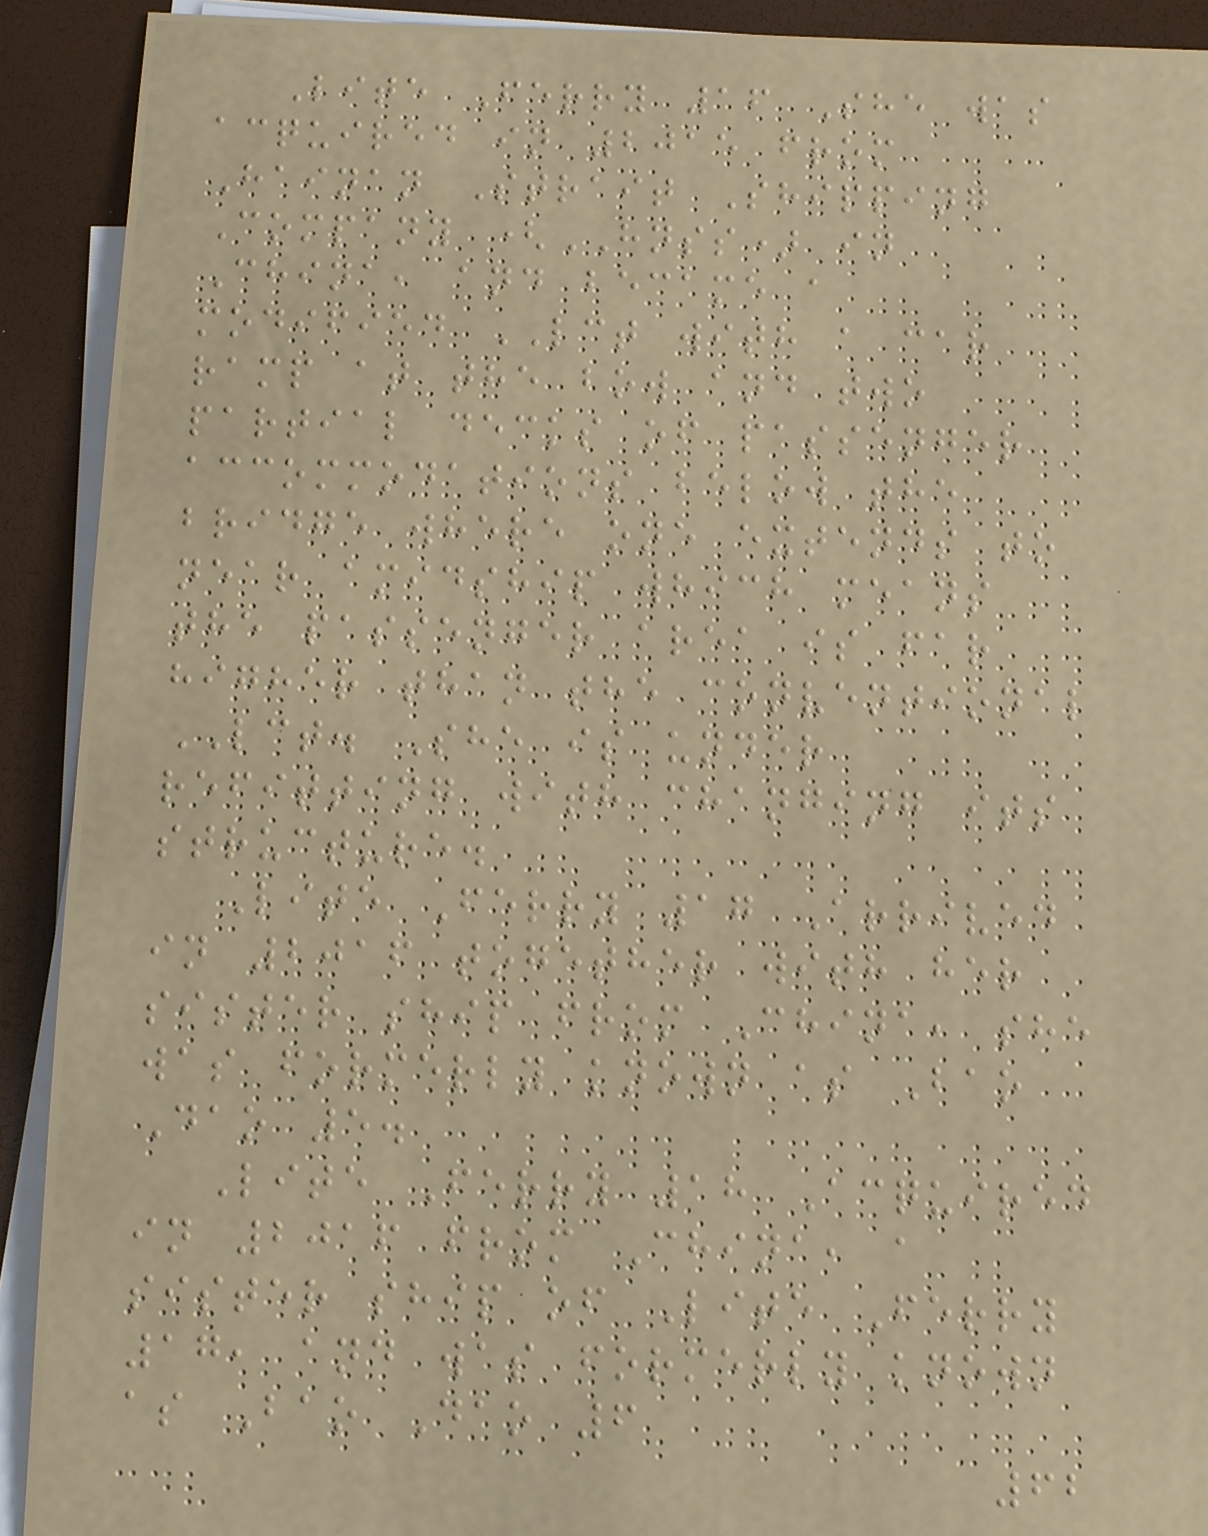Lite Ferry 16 She was
acquired in 2015 from
Hainan Strait Shipping
Company (HNSS) in
China, and became a
modified LCT with a car
ramp at the bow and two
partial decks of passenger
accommodations below the
bridge where one extends to
near amidship which means
the passenger area is far
higher than the conventional
LCT. She is under
refitting with changing its
structure.
Lite Ferry 17 Arrived
in 2016 together with her
sister ship from China, she
was formerly known as Bao
Dao 5.
Lite Ferry 18 Acquired
in 2016 from China, a
sister ship of Lite Ferry
17, and was formerly known
as Bao Dao 6
62
